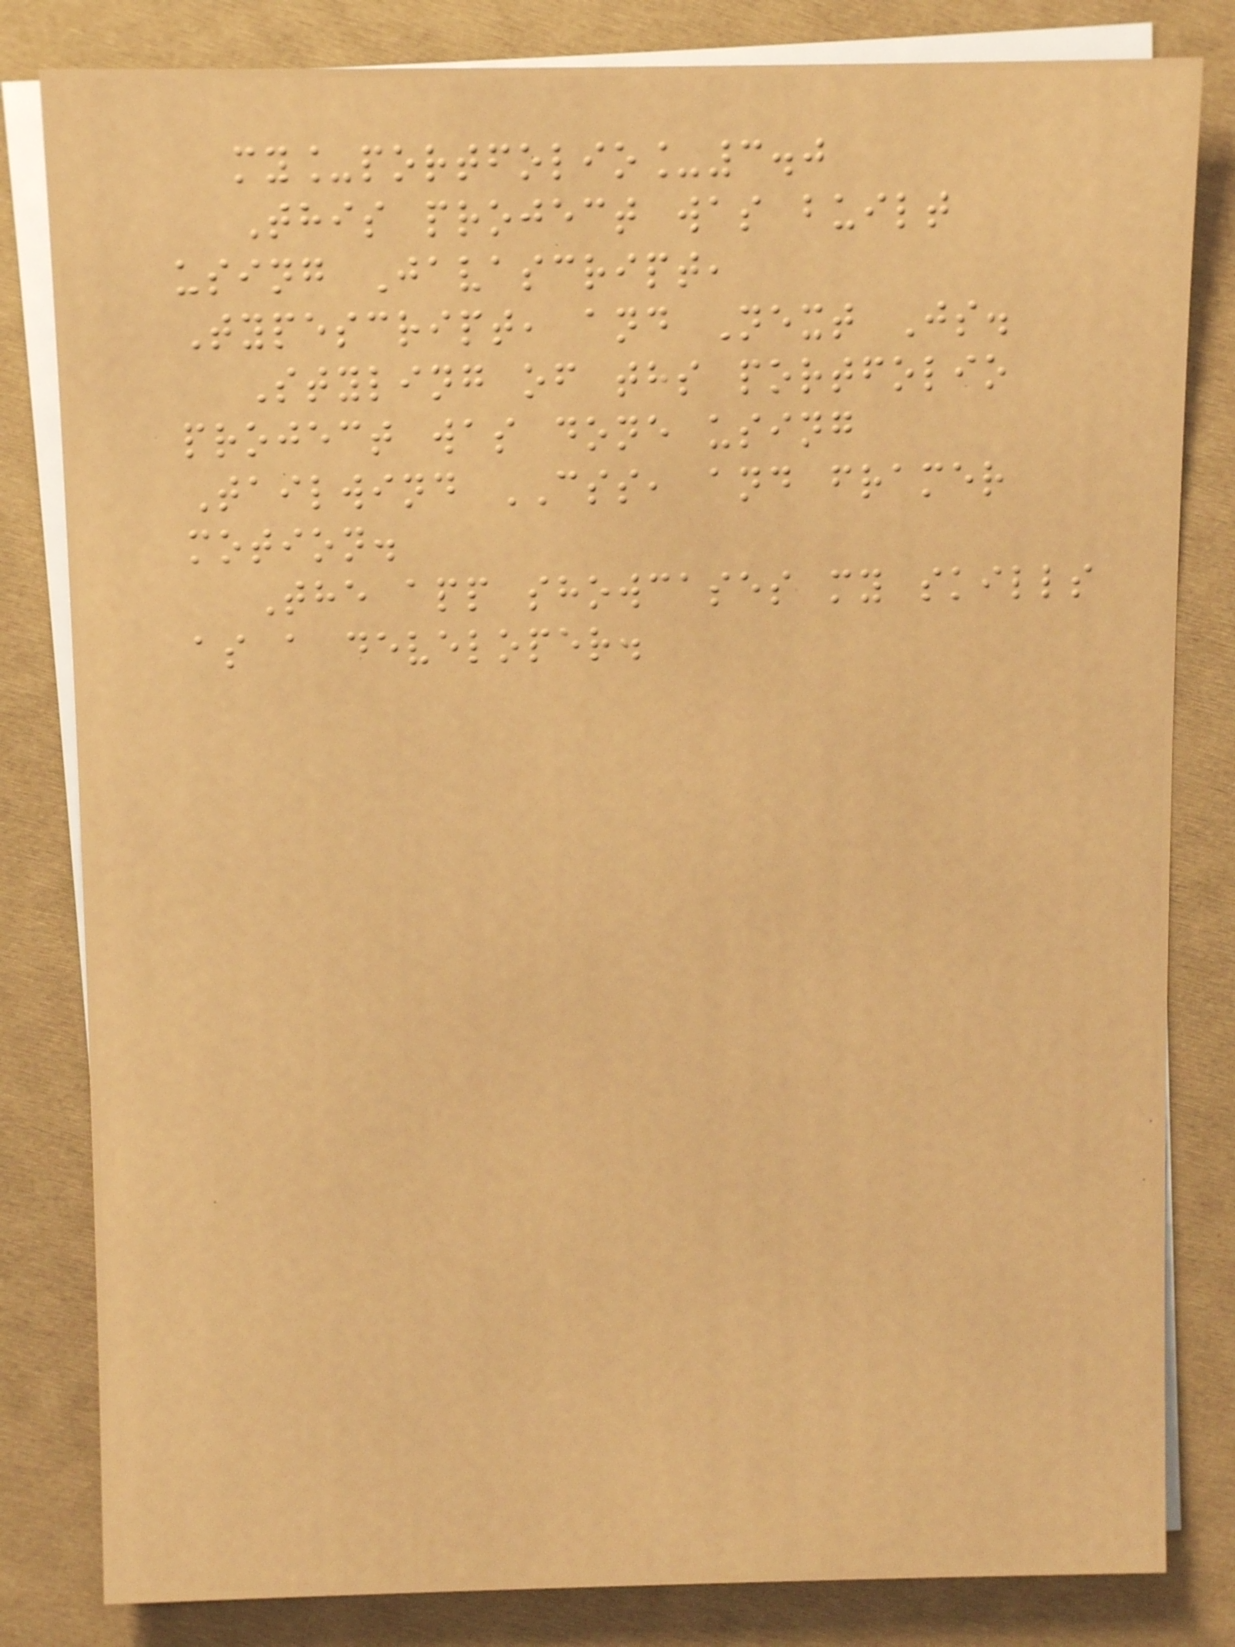my_portfolio_3.0
This project was built
using Javascript,
Typescript, and Next Js.
Styling of ths portfolio
project was done using
Tailwind CSS, and framer
motion.
The app showcases my skills
as a developer.
